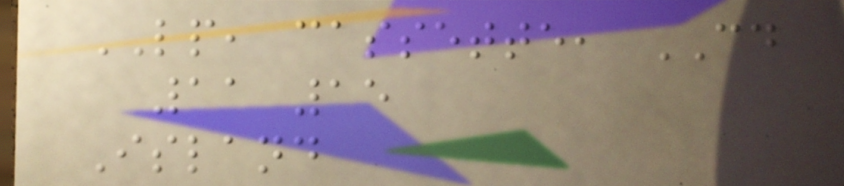LP, cassette, CD
11 15
Island
